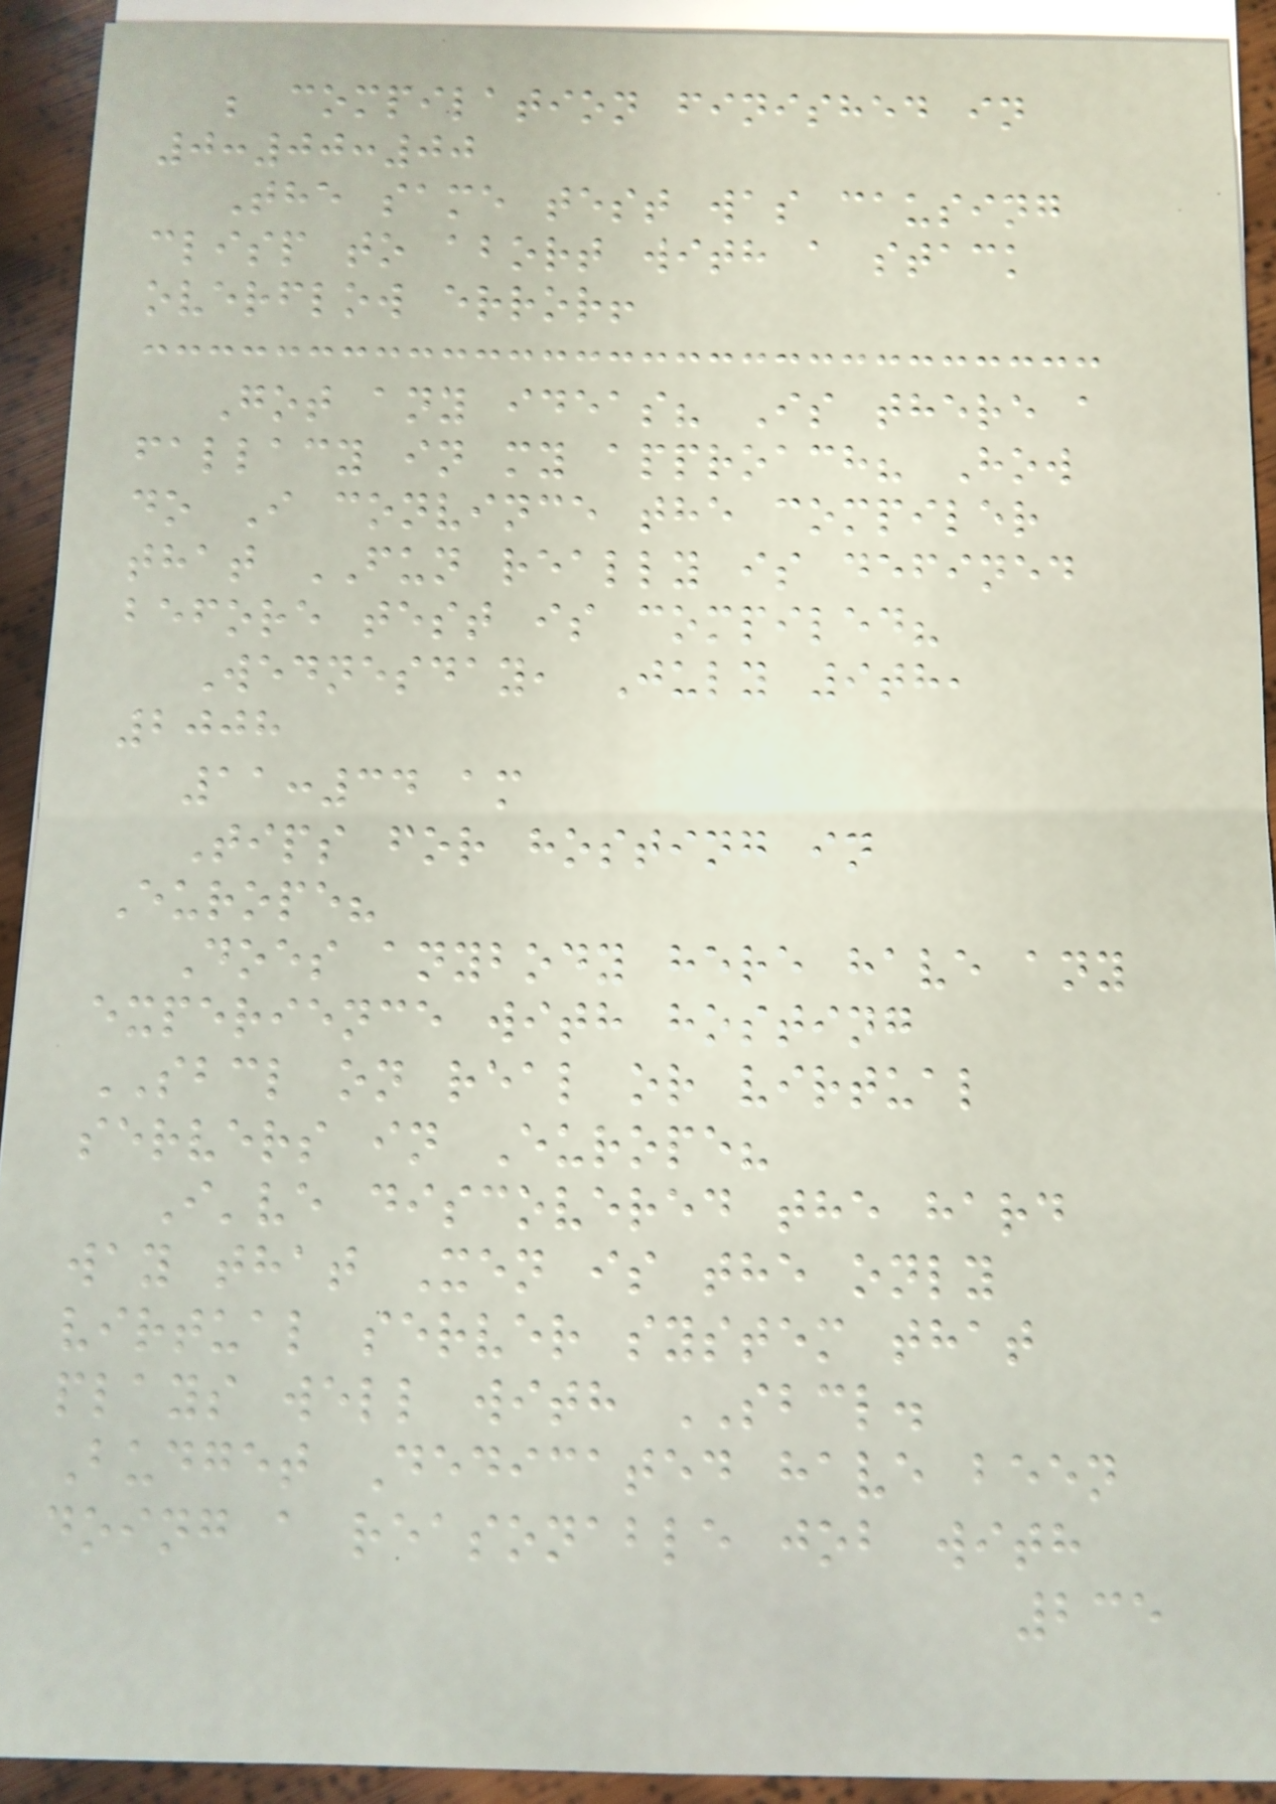; compilation finished in
0:00:00
The same test was causing
clisp to abort with a stack
overflow error!
Got any ideas? Is there a
fallacy in my approach? How
do I convince the compiler
that FUN really is defined
before test is compiled?
Wednesday, July 9th,
2008
11:34 am
Tips for hosting in
Europe?
Does anybody here have any
experience with hosting
SBCL on real or virtual
servers in Europe?
I've discovered the hard
way that Xen is the only
virtual server system that
plays well with SBCL.
Budget Dedicated have been
doing a reasonable job with
235
